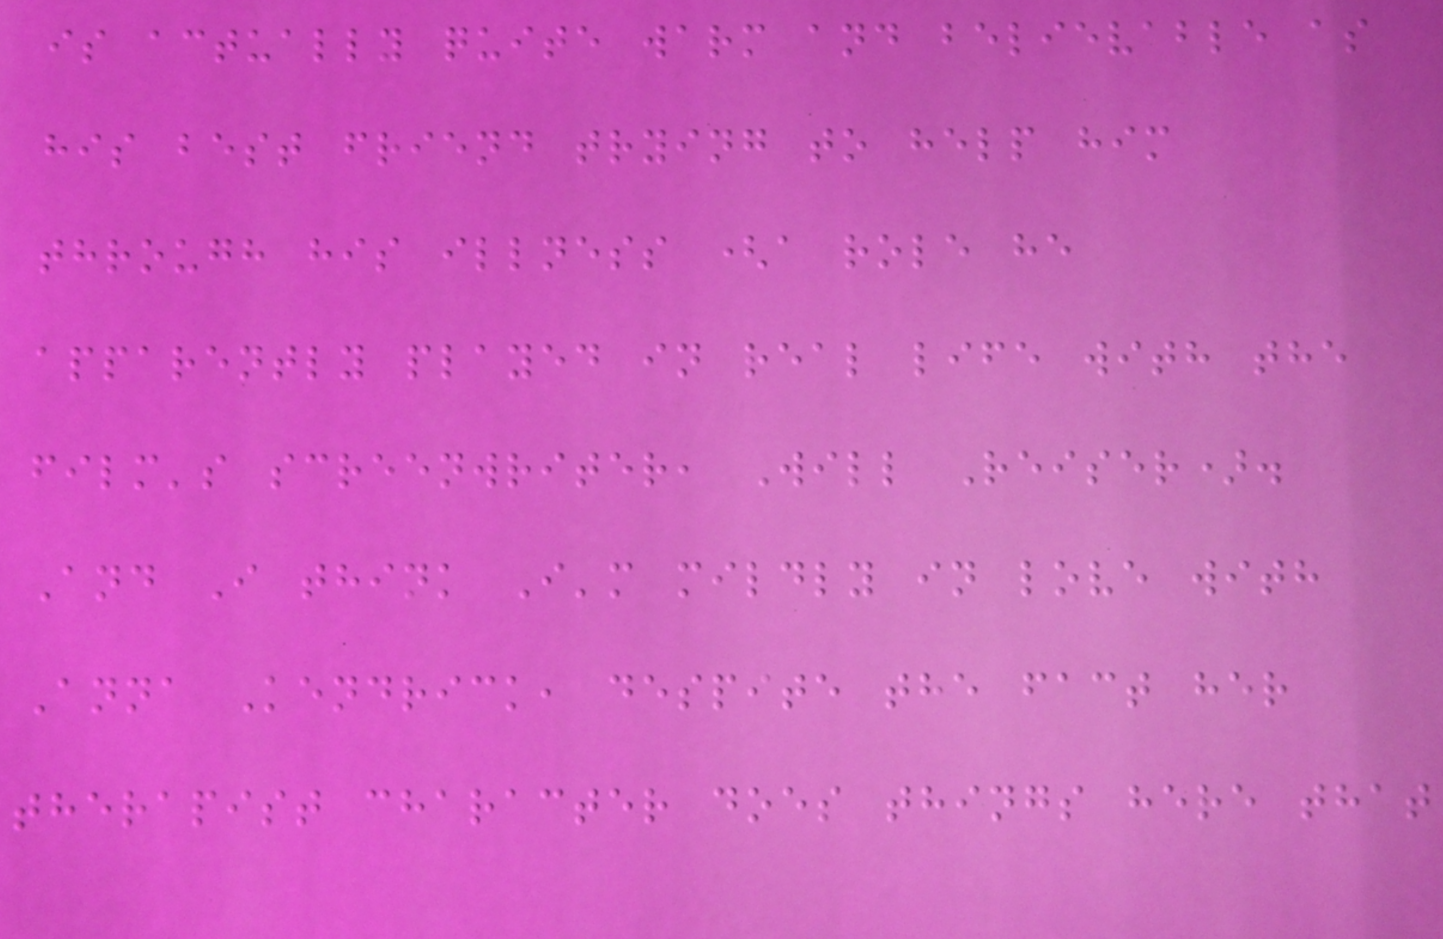is actually quite warm and believable as
his best friend trying to help him
through his illness (a role he
apparently played in real life with the
film's screenwriter, Will Reiser).
And I think I'm mildly in love with
Anna Kendrick, despite the fact her
therapist character does things here that
